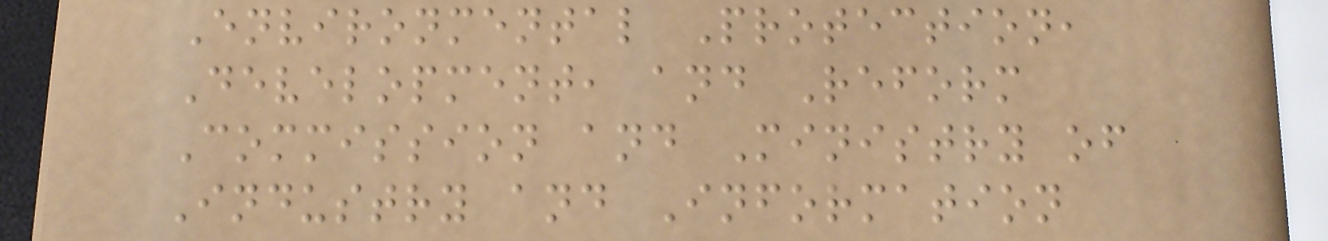Environmental Protection,
Development, and Reform
Commission and Ministry of
Industry and Information
